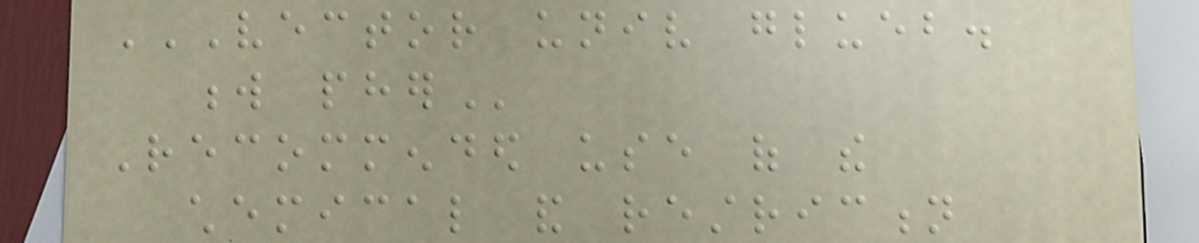VECTOR UNIV GLUEB.
W PHER
Recommended use of the
chemical and restriction
